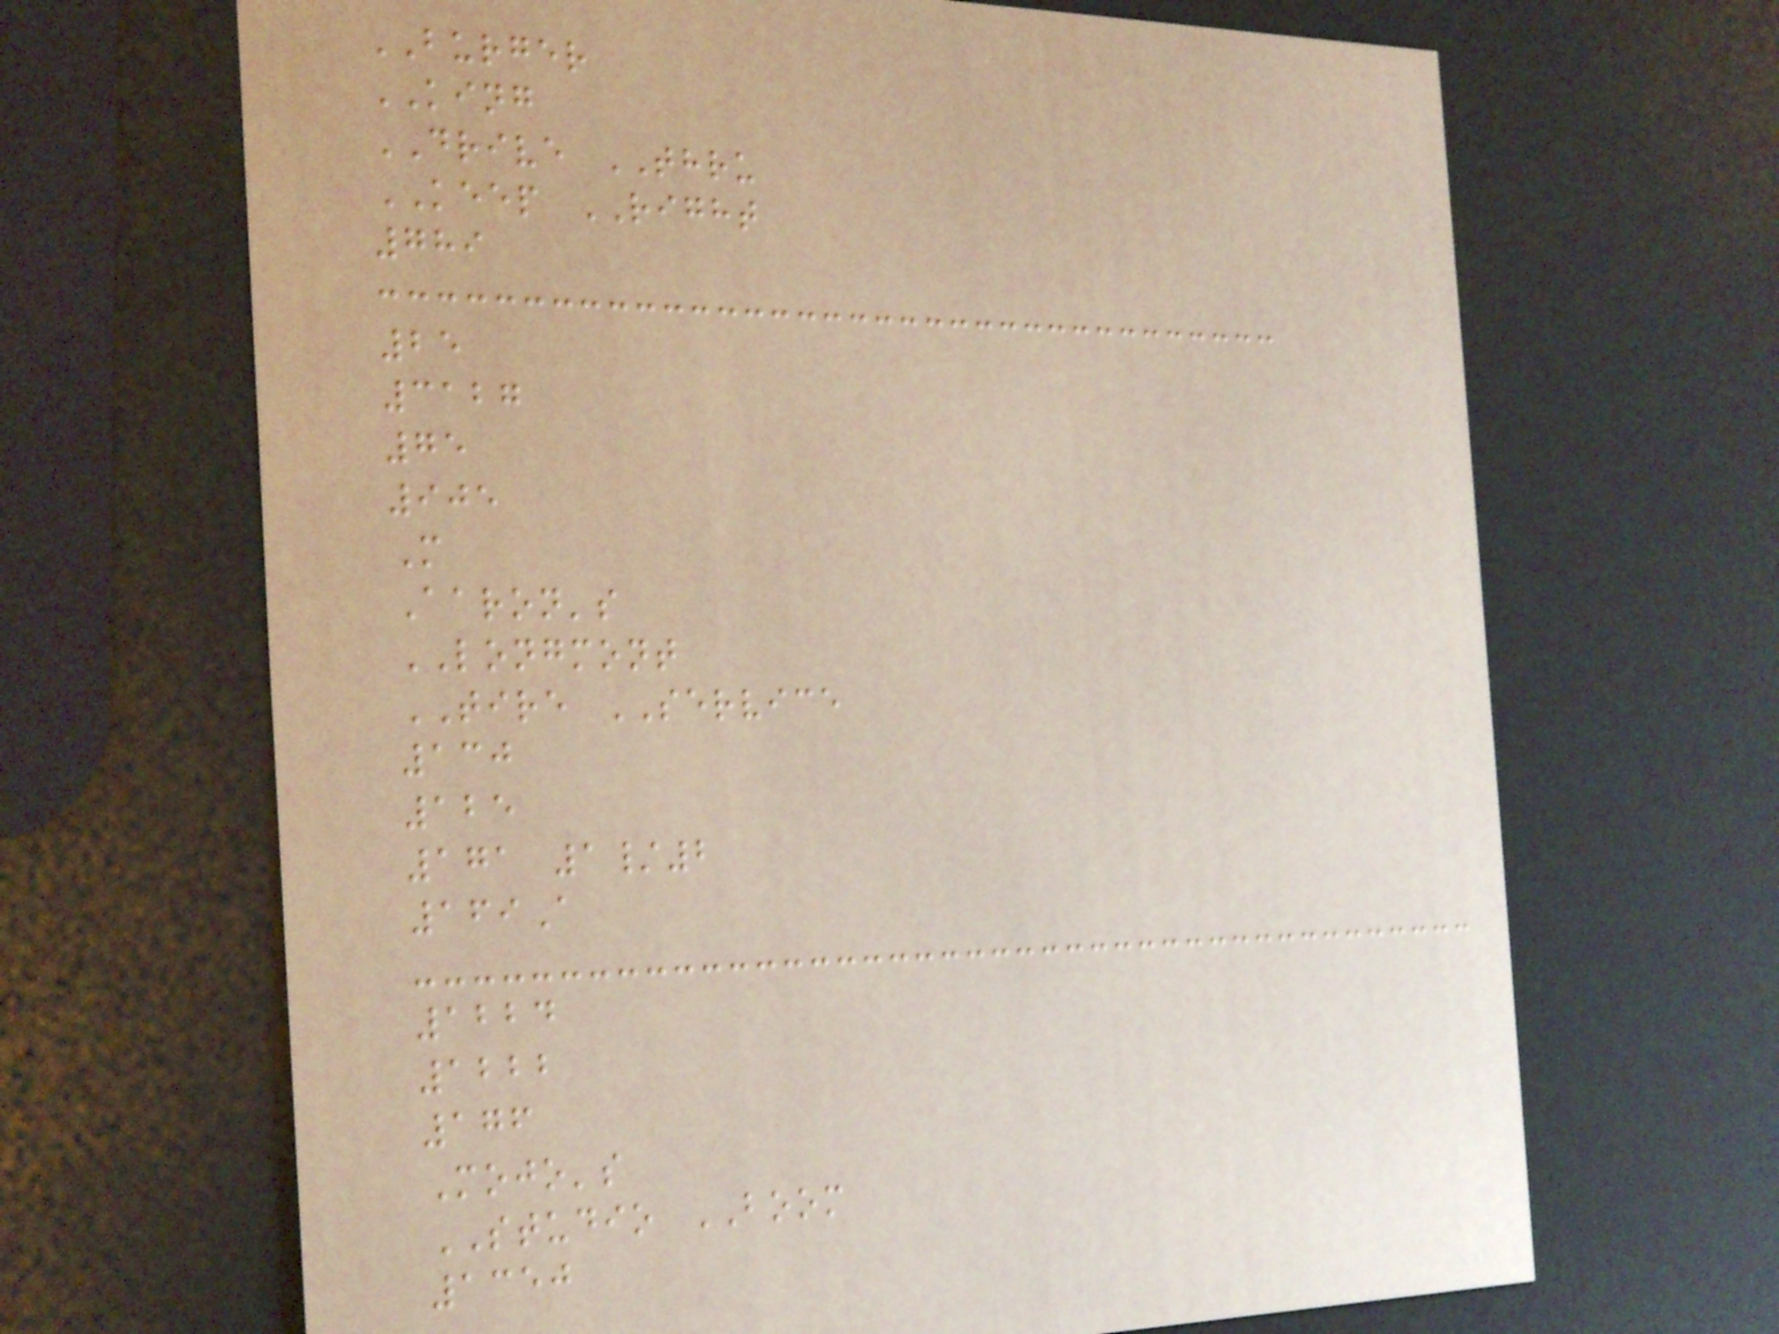BURGER
KING
DRIVE THRU
KEEP RIGHT
789
25
3127
75
905
M
Aaron's
LONGMONT
TIRE SERVICE
130
125
171 1/2
169A
1224
1222
176
Mojo's
STUDIO BOOM
1350
